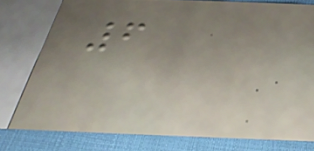6
